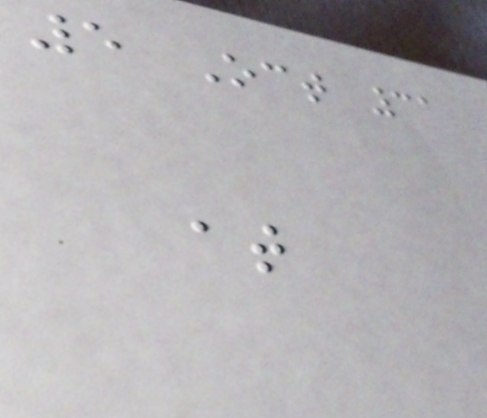5 Oct 31
at
